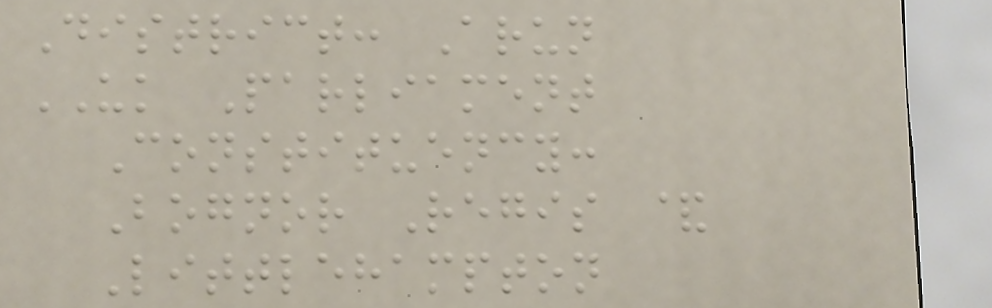District: Arun
UK Parliament
Constituency:
Bognor Regis &
Littlehampton
